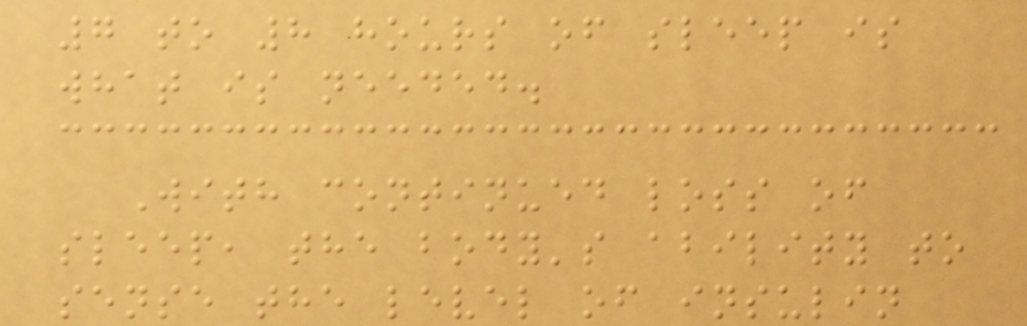7 to 8 hours of sleep is
what is needed.
With continued loss of
sleep, the body's ability to
sense the level of insulin
